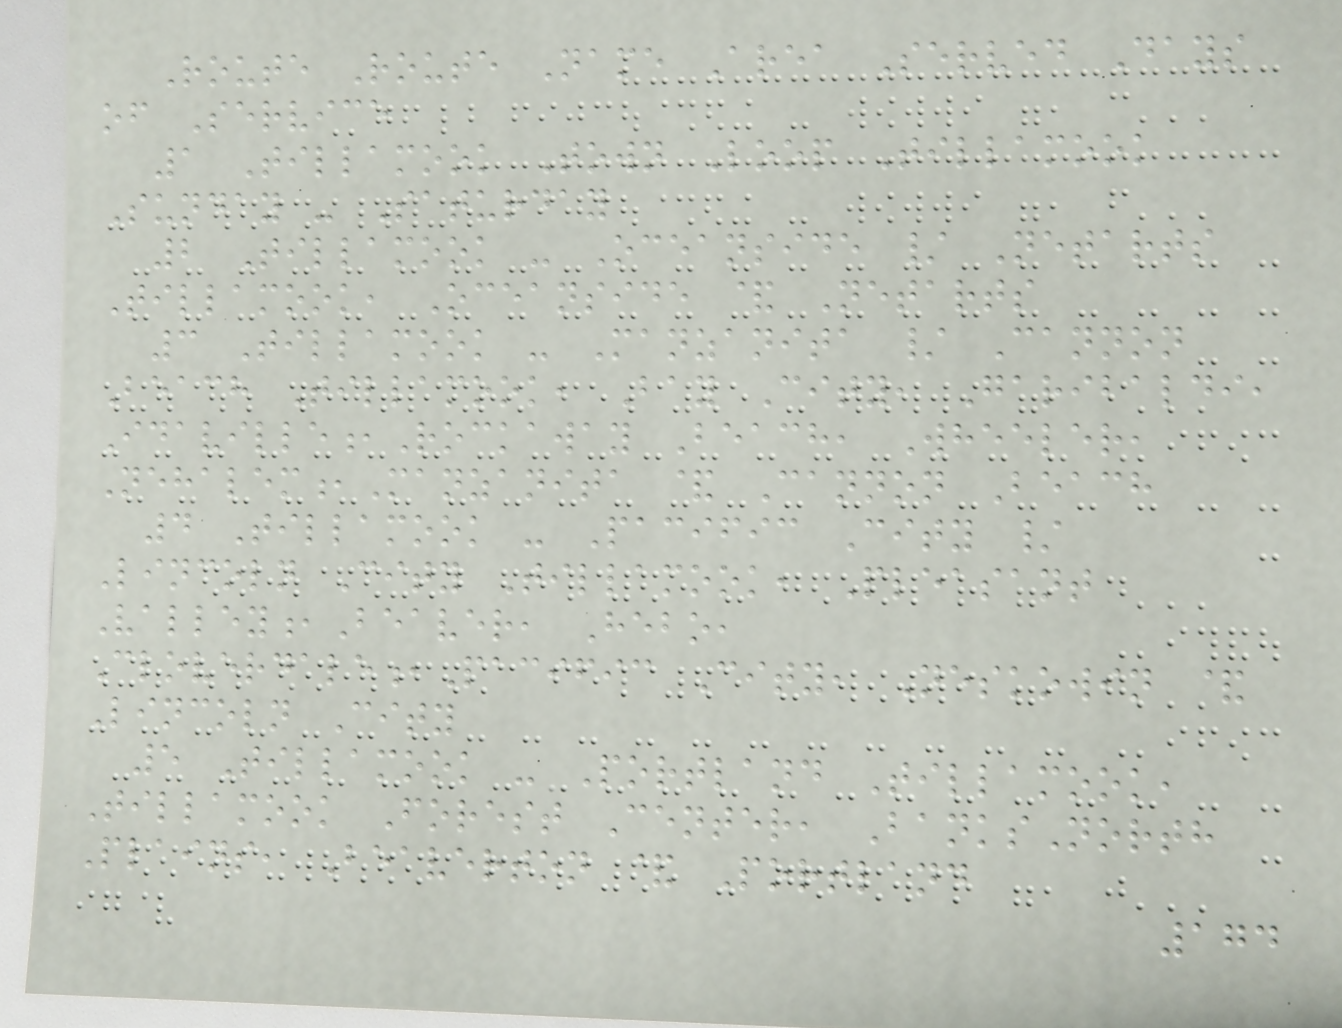Route Route Name Area Served Days
of Service
1 Tillamook Town Loop Tillamook
Sunday - Saturday
2 Tillamook - Oceanside / Netarts
Tillamook, Oceanside & Netarts
3 Tillamook - Manzanita / Cannon
Beach Tillamook, Bay City, Garibaldi,
Idaville,Rockaway Beach, Wheeler,
Nehalem,Manzanita & Cannon Beach
4 Tillamook - Pacific City /
Lincoln City Tillamook, Pleasant
Valley,Beaver, Hebo,
Cloverdale,Pacific City, Neskowin &
Lincoln City
5 Tillamook - Portland Tillamook,
Tillamook Forest Center, BanksNorth
Plains, Beaverton & Portland
174
